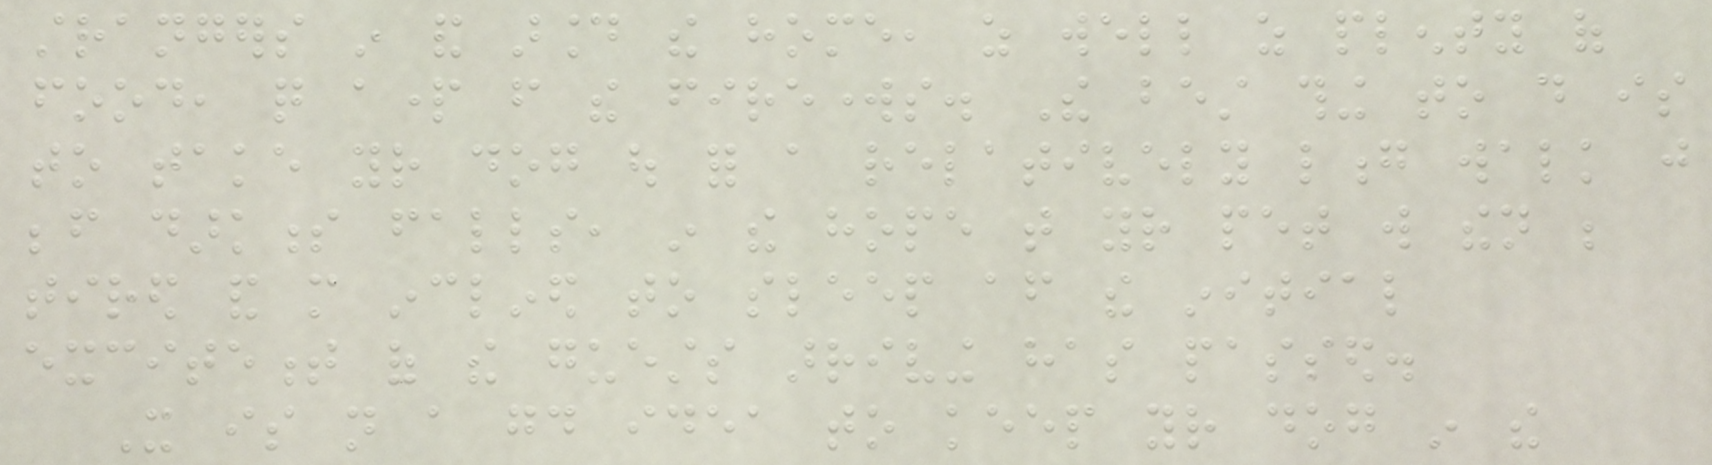strangers in and around the home, as well as plenty of
food, quite apart from the fireworks. The best thing to do is
to take your dog out for a relatively long walk just
before darkness falls, in the hope that your pet will then be
tired and more inclined to sleep after the initial
excitement of the guests arriving has passed.
It is not a good idea to keep your dog in the
